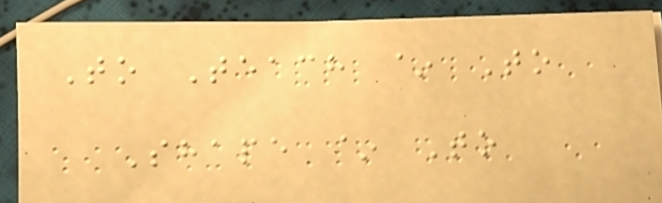To Teach ~ To
Shape ~ To
